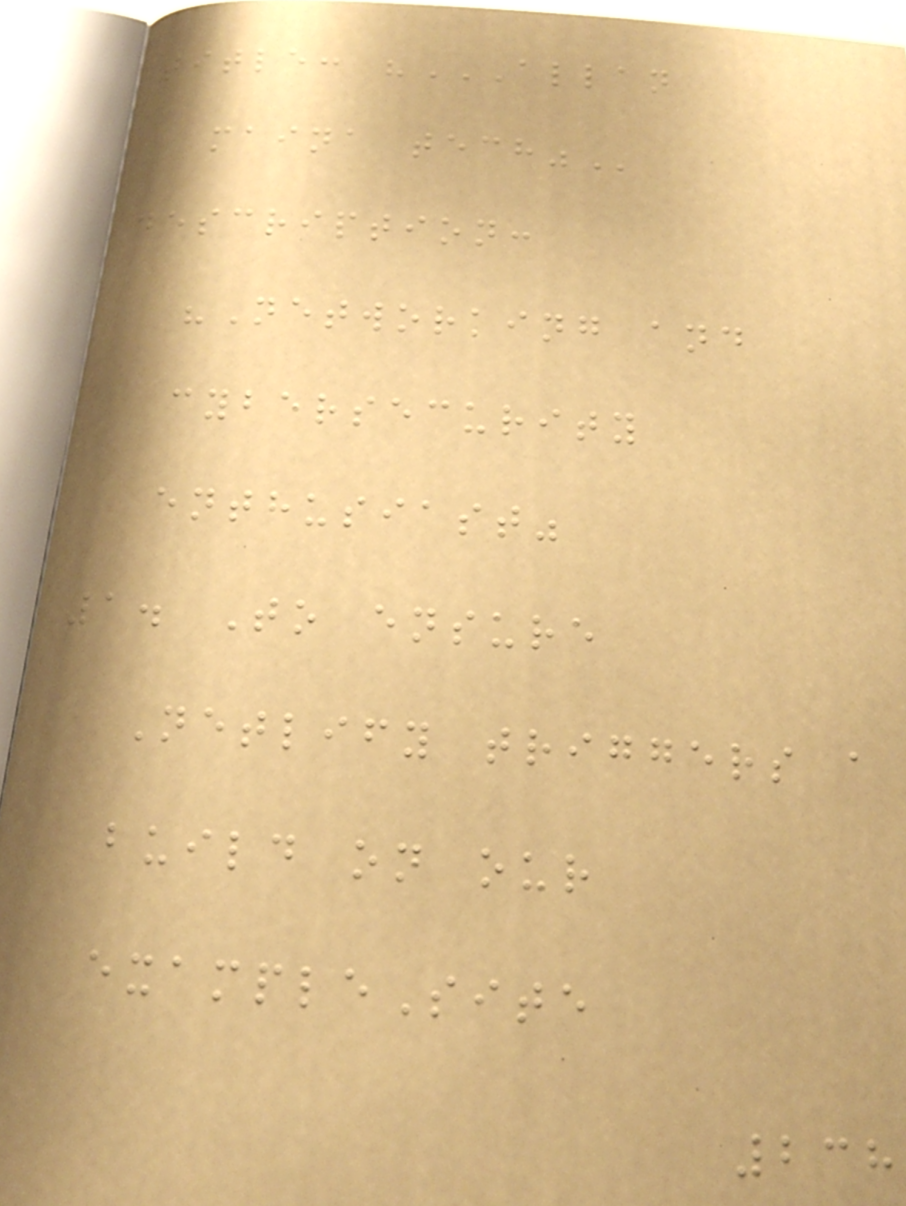title: "ALLAN
MAINA TECH"
description:
"Networking and
cybersecurity
enthusiast"
1. To ensure
Netlify triggers a
build on our
exampleSite
238
